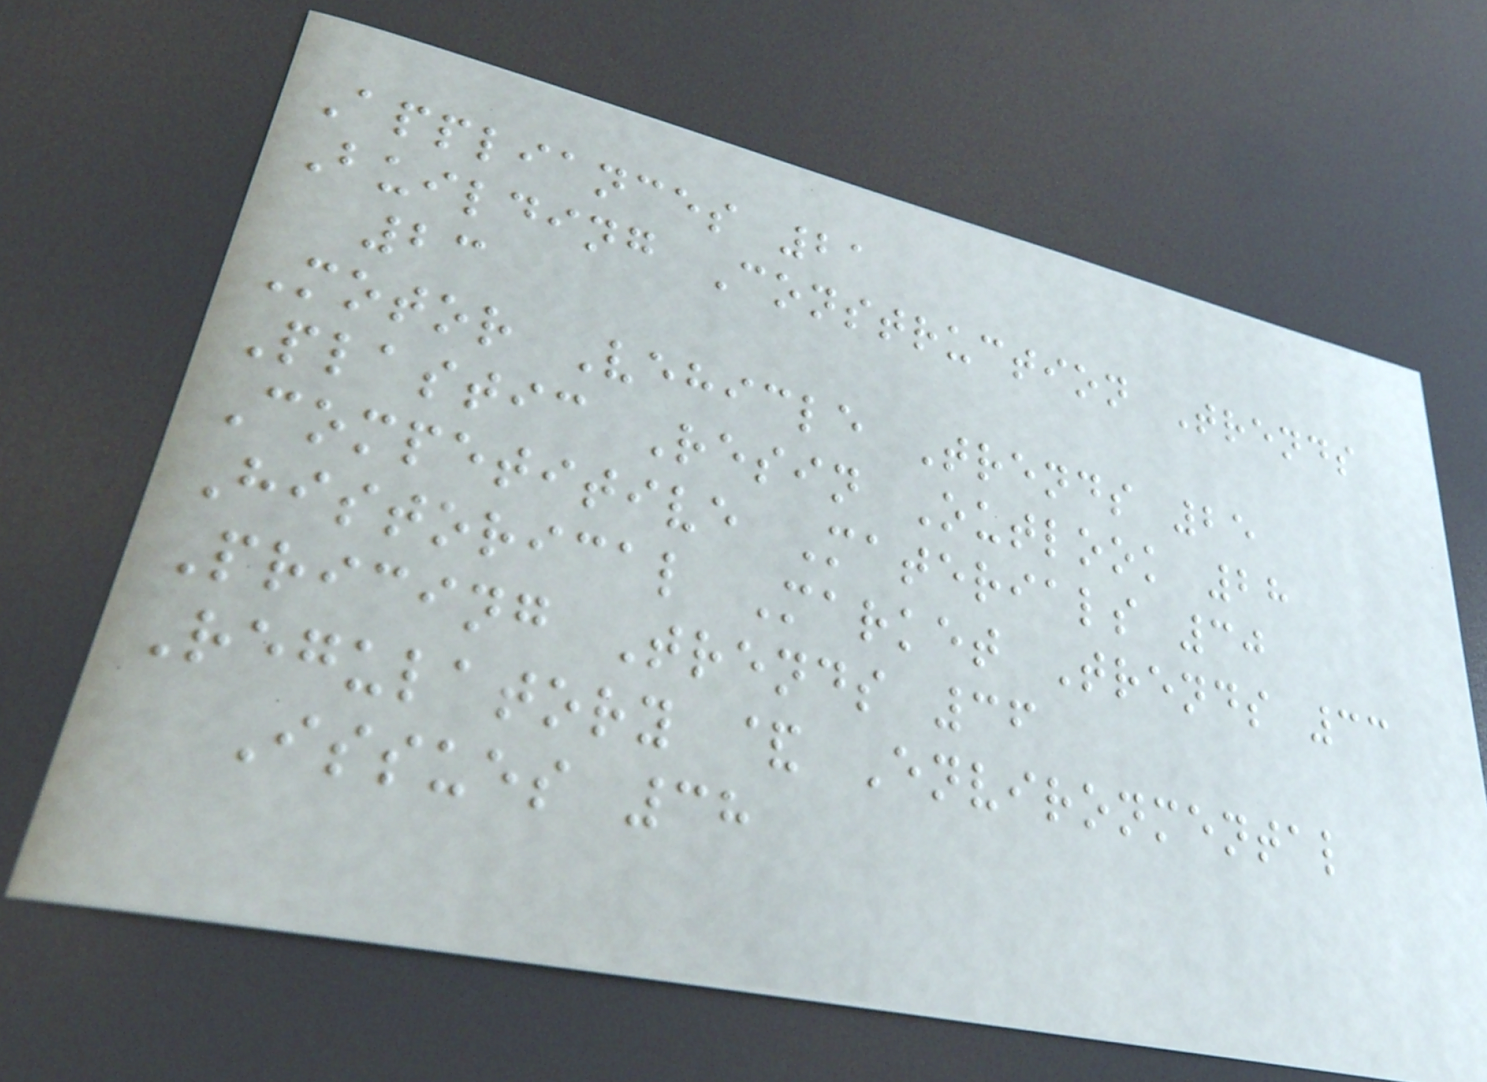Appliances 21
Building Construction Trends
23
Motor Vehicle Trends 25
Plastic Resin Outlook 28
Competitive Materials 30
Historical Market Trends 33
Pricing Trends 36
Regulatory & Environmental
Issues 38
